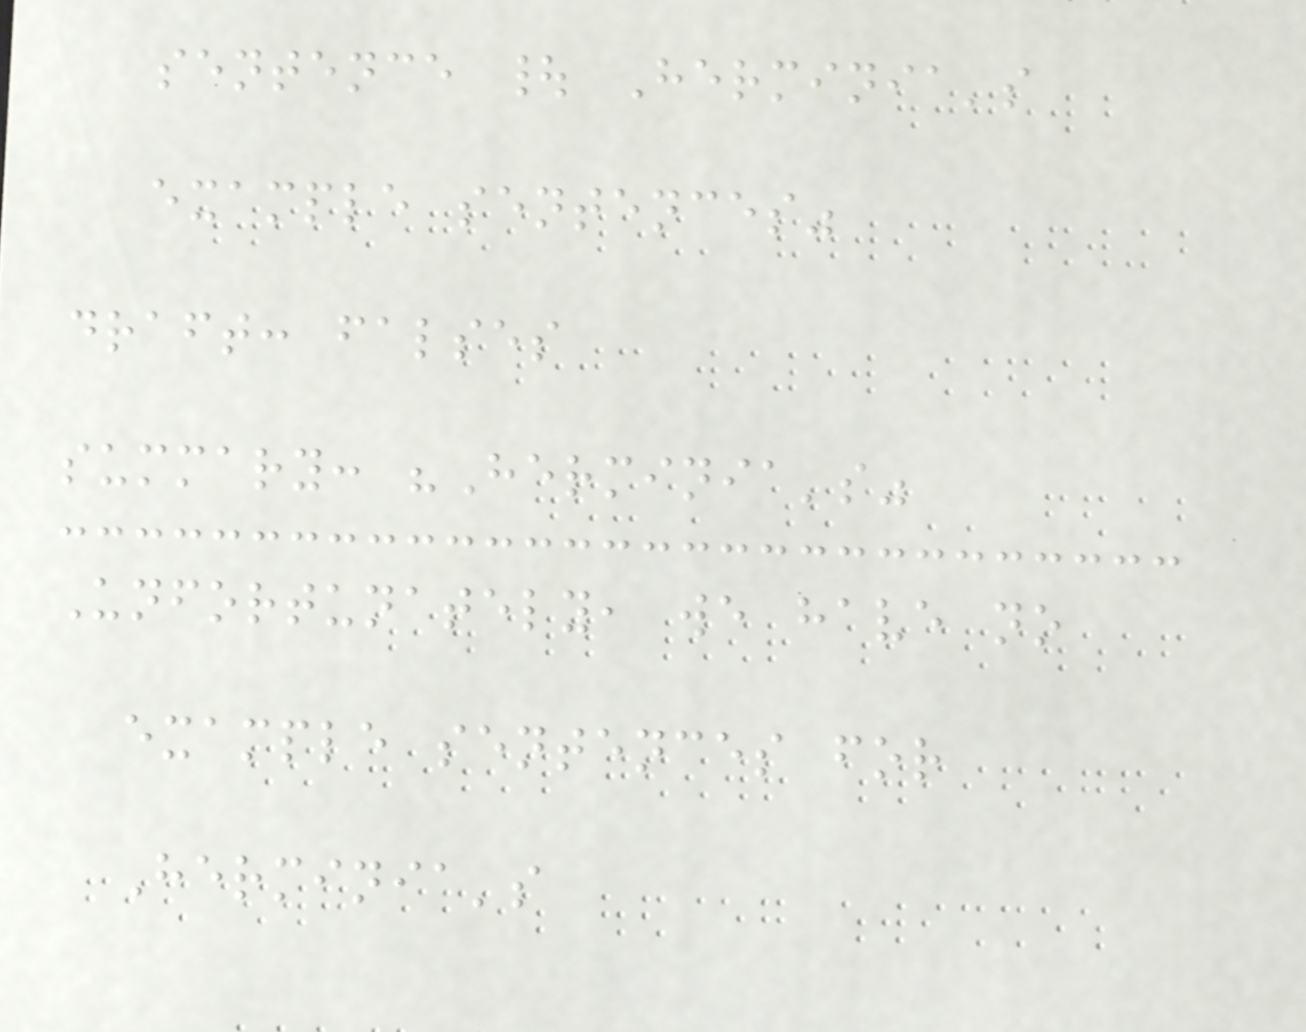sentence | Herminia's
example sentences"
draft: falses
summary: "Herminia's"
Unfortunately, we have no
example sentences for
Herminia's
